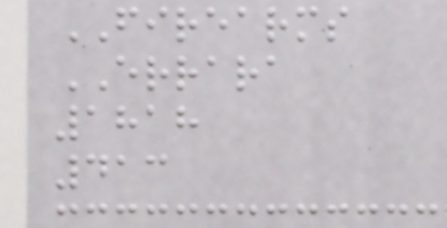FIREARMS
ERRARA
1818
413
